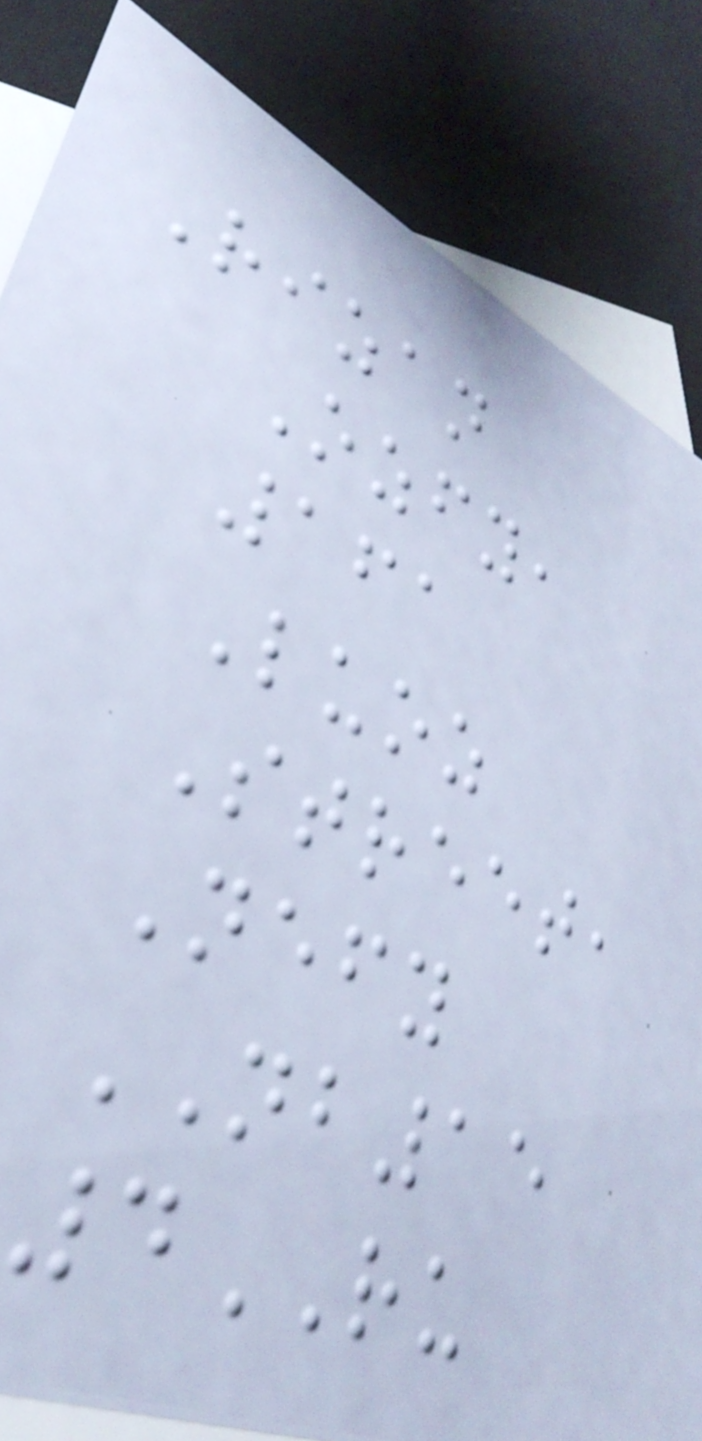Rizan
Ozfy,
161
Luoz
Street,
Nefy
NB15
4RU
